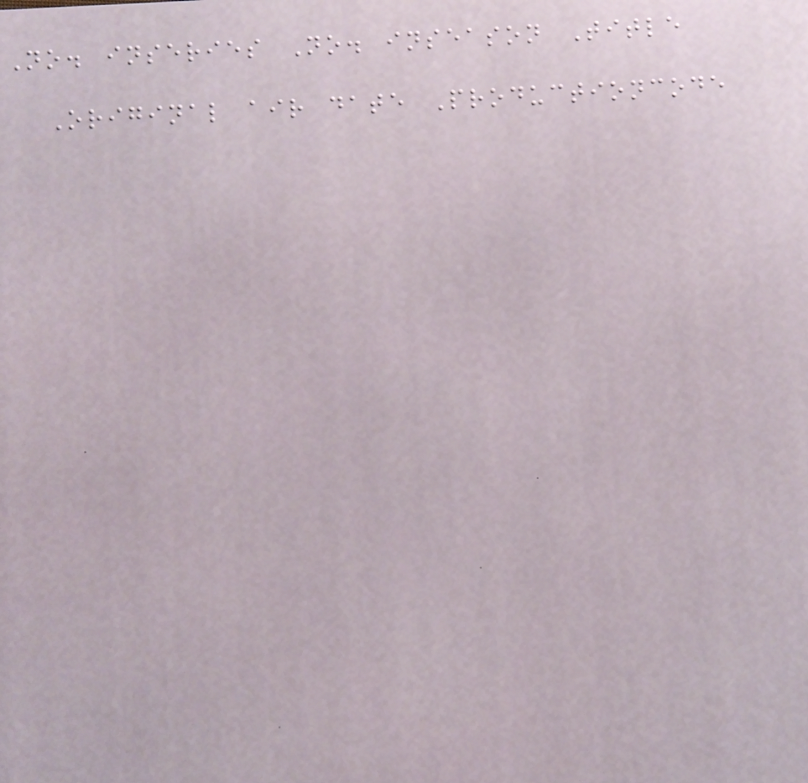No. inseries No. inseason Title
Original air date Productioncode
